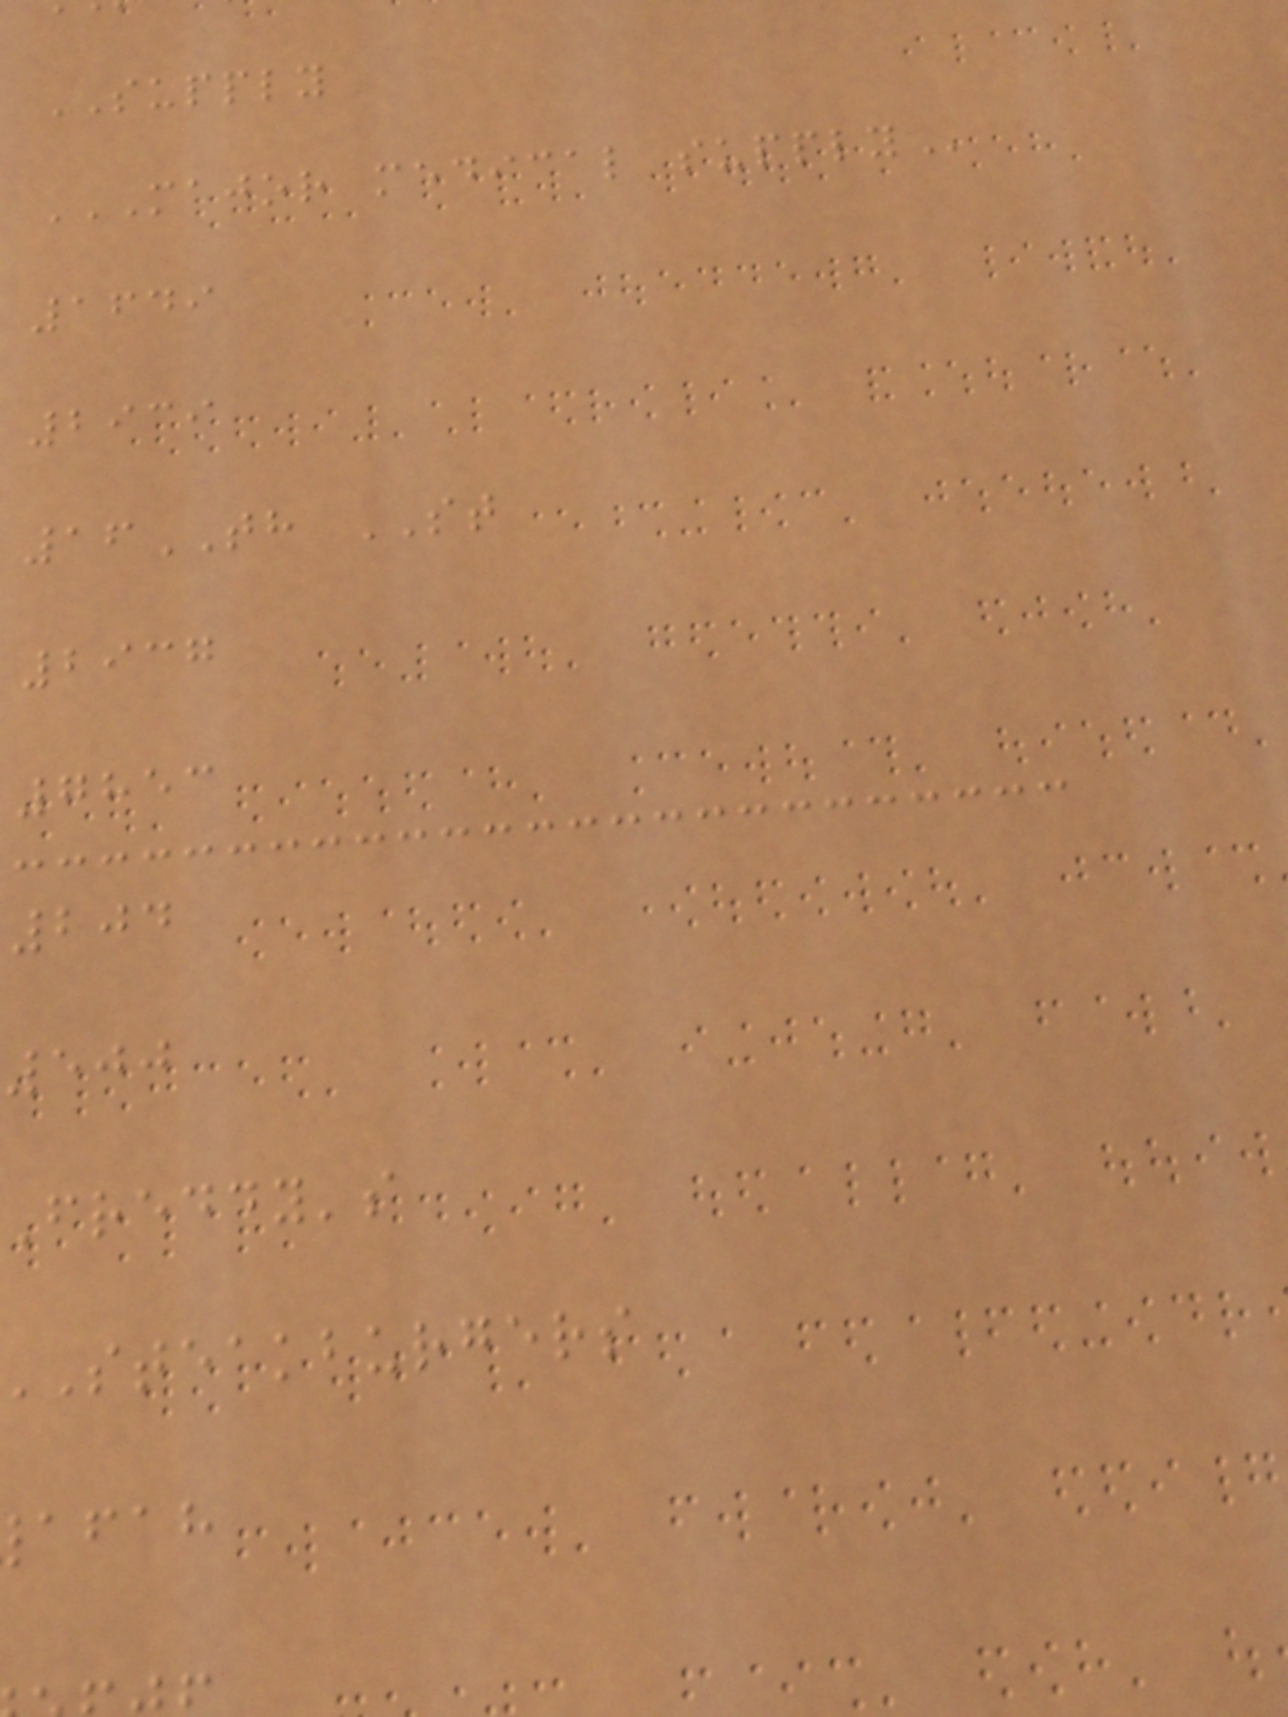SUPPLY
MAJOR MEDICAL SUPPLY
1649
2939
16TH ST
2937
7853
204
500
Freddy's
steakburgers
afah
